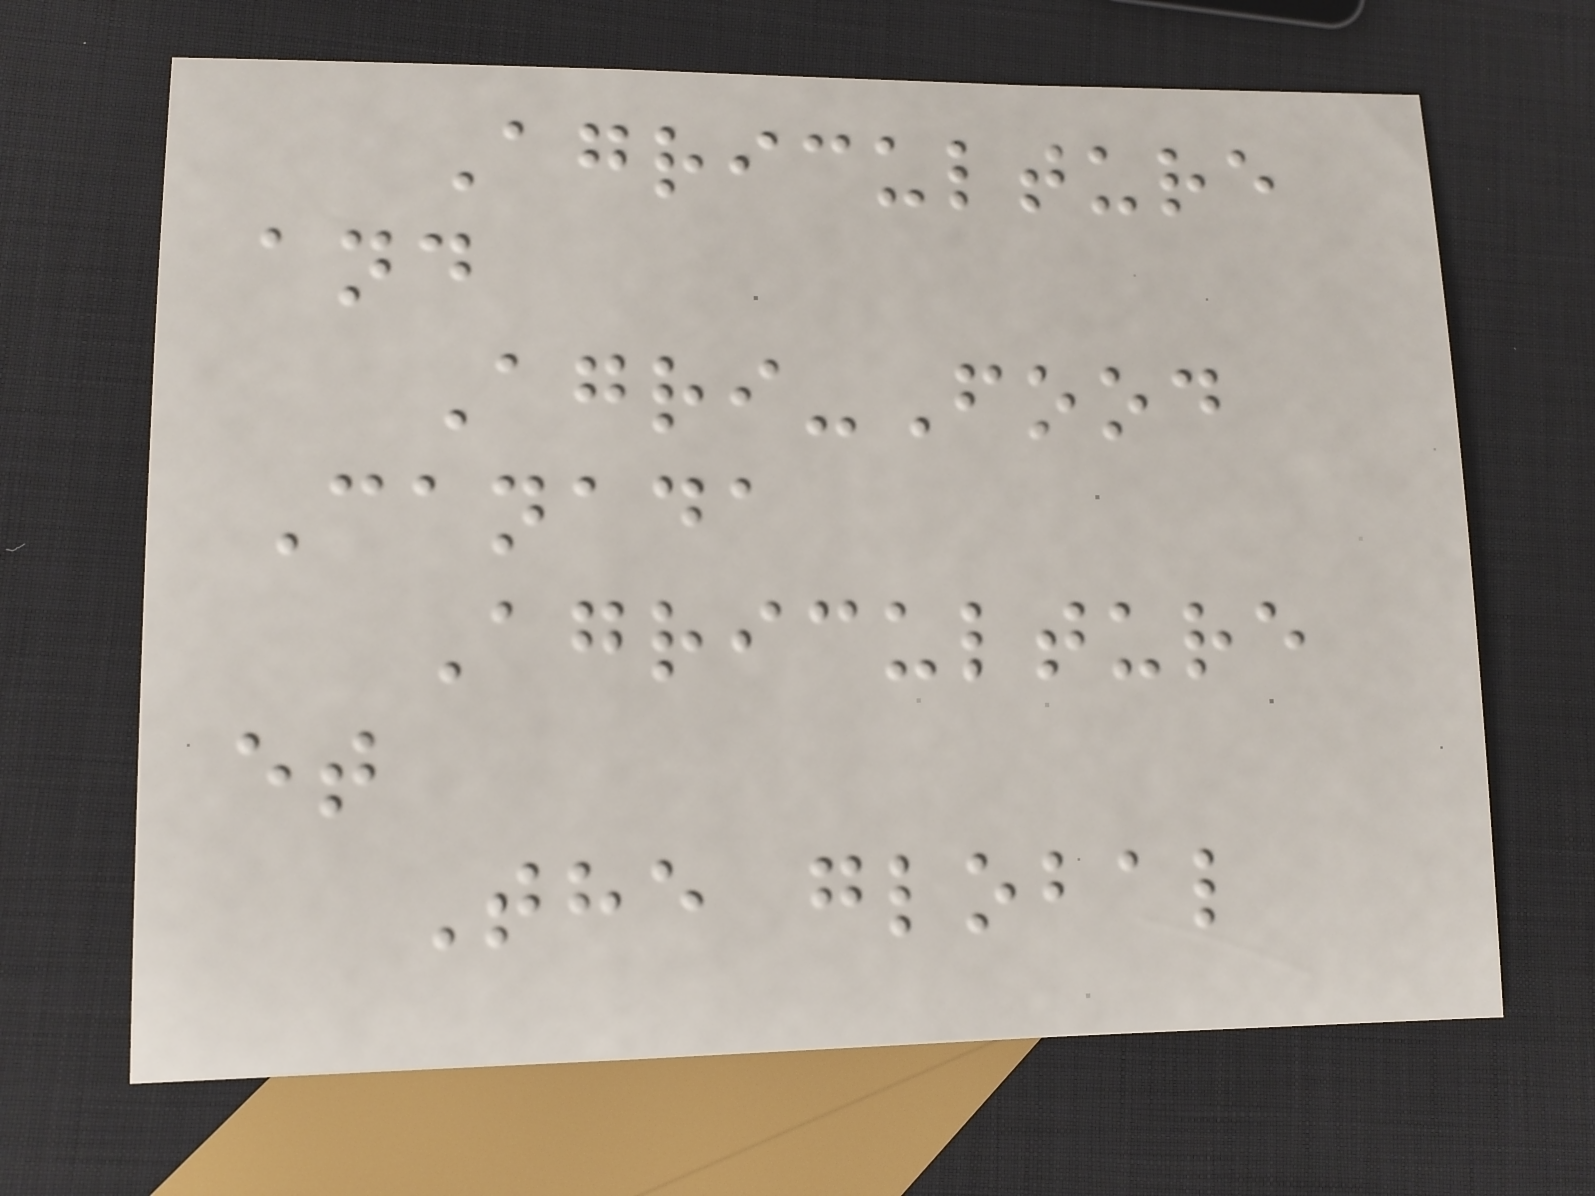Agriculture
and
Agri-Food
Canada
Agriculture
et
The global
